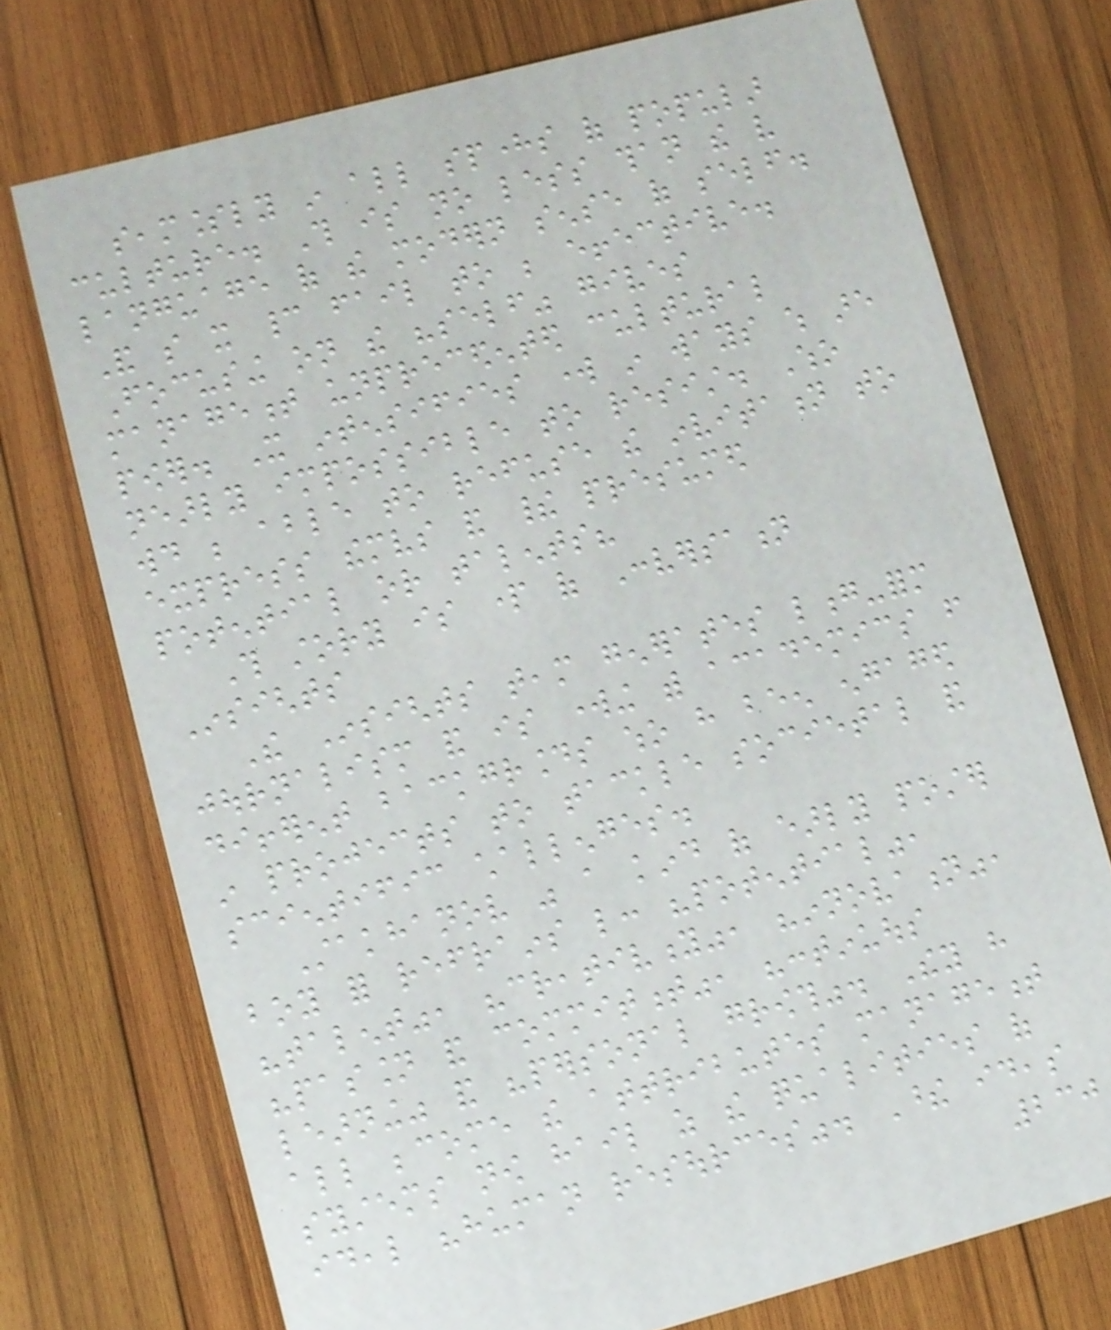seamlessly in all spheres of popular
culture. This is no less than the very
language of the modern sense of self.
And so it cannot fail to be effective.
Focusing on the "self" gives
management unprecedented cultural
power. It intensifies work in ways which are
nearly impossible to resist. Who
would be able to refuse the invitation to
express themselves and their presumed
potential or talents?
This story is part of Conversation
Insights
The Insights team generates long-form
journalism and is working with academics from
different backgrounds who have been engaged
in projects to tackle societal and
scientific challenges.
Stakhanov was a kind of early poster
boy for refrains like: "potential",
"talent", "creativity", "innovation",
"passion and commitment", "continuous
learning" and "personal growth". They have
all become the attributes management
systems now hail as the qualities of
ideal "human resources". These ideas
230
